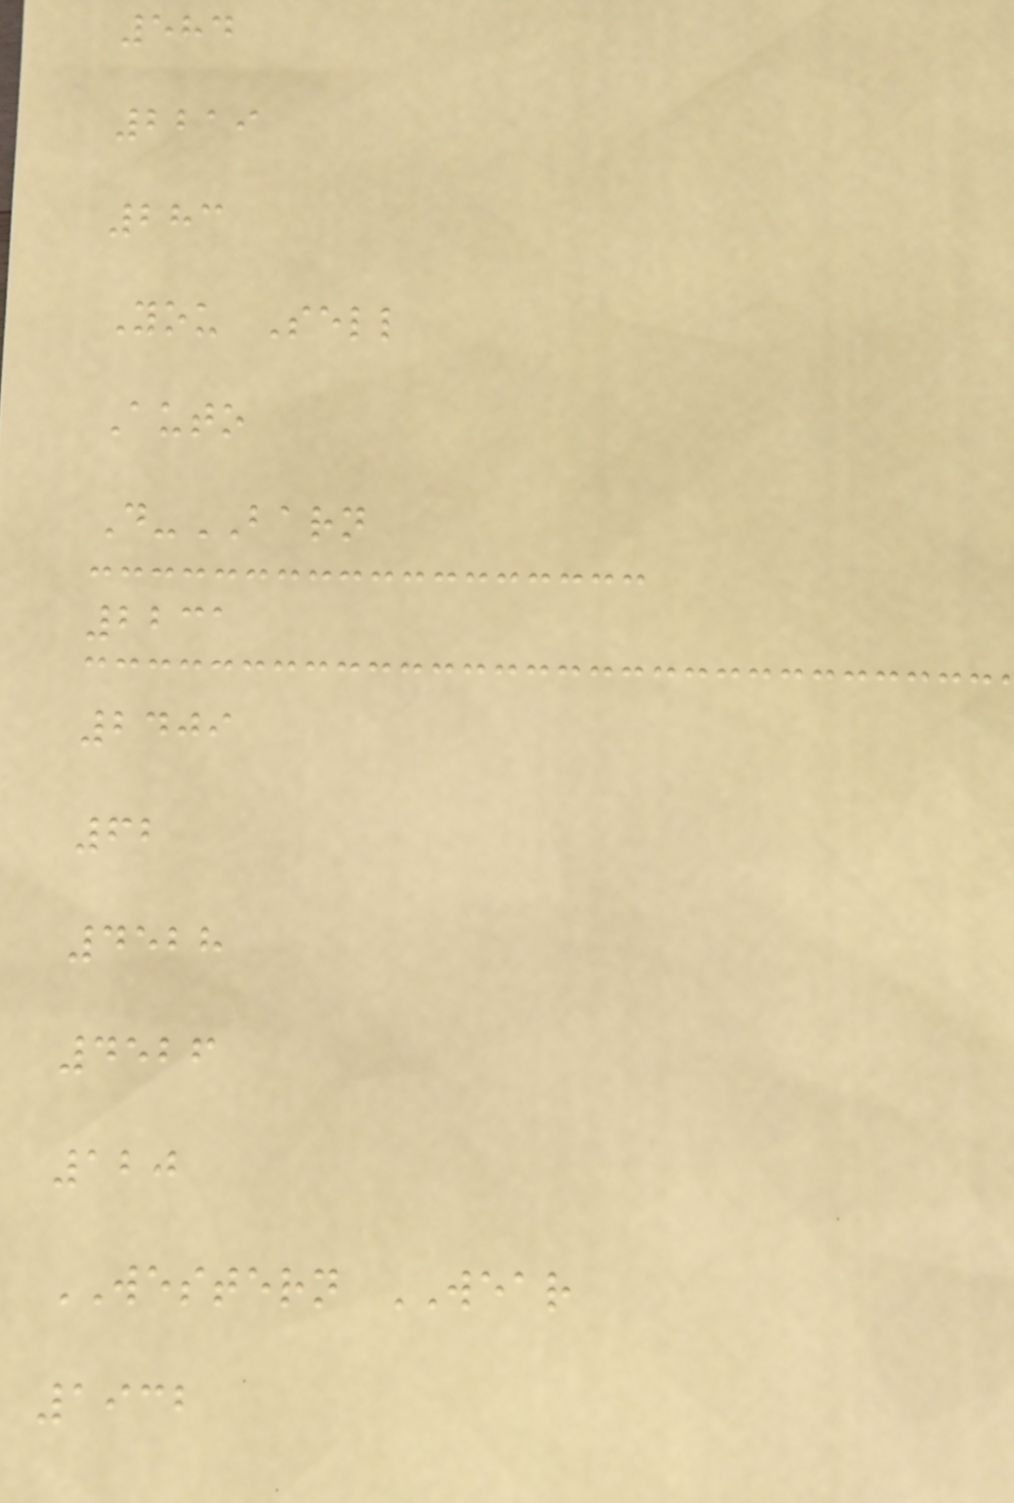584
2219
283
You Sell
Auto
D-BARN
2231
2409
62
4528
4526
120
WESTERN WEAR
1932
